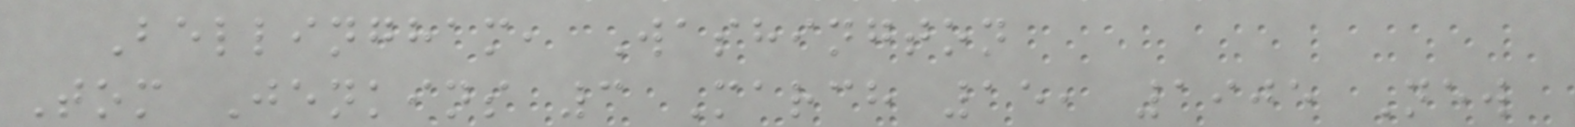Bellingham, Washington
Tom Jenkins 3 March 15, 1905 New
